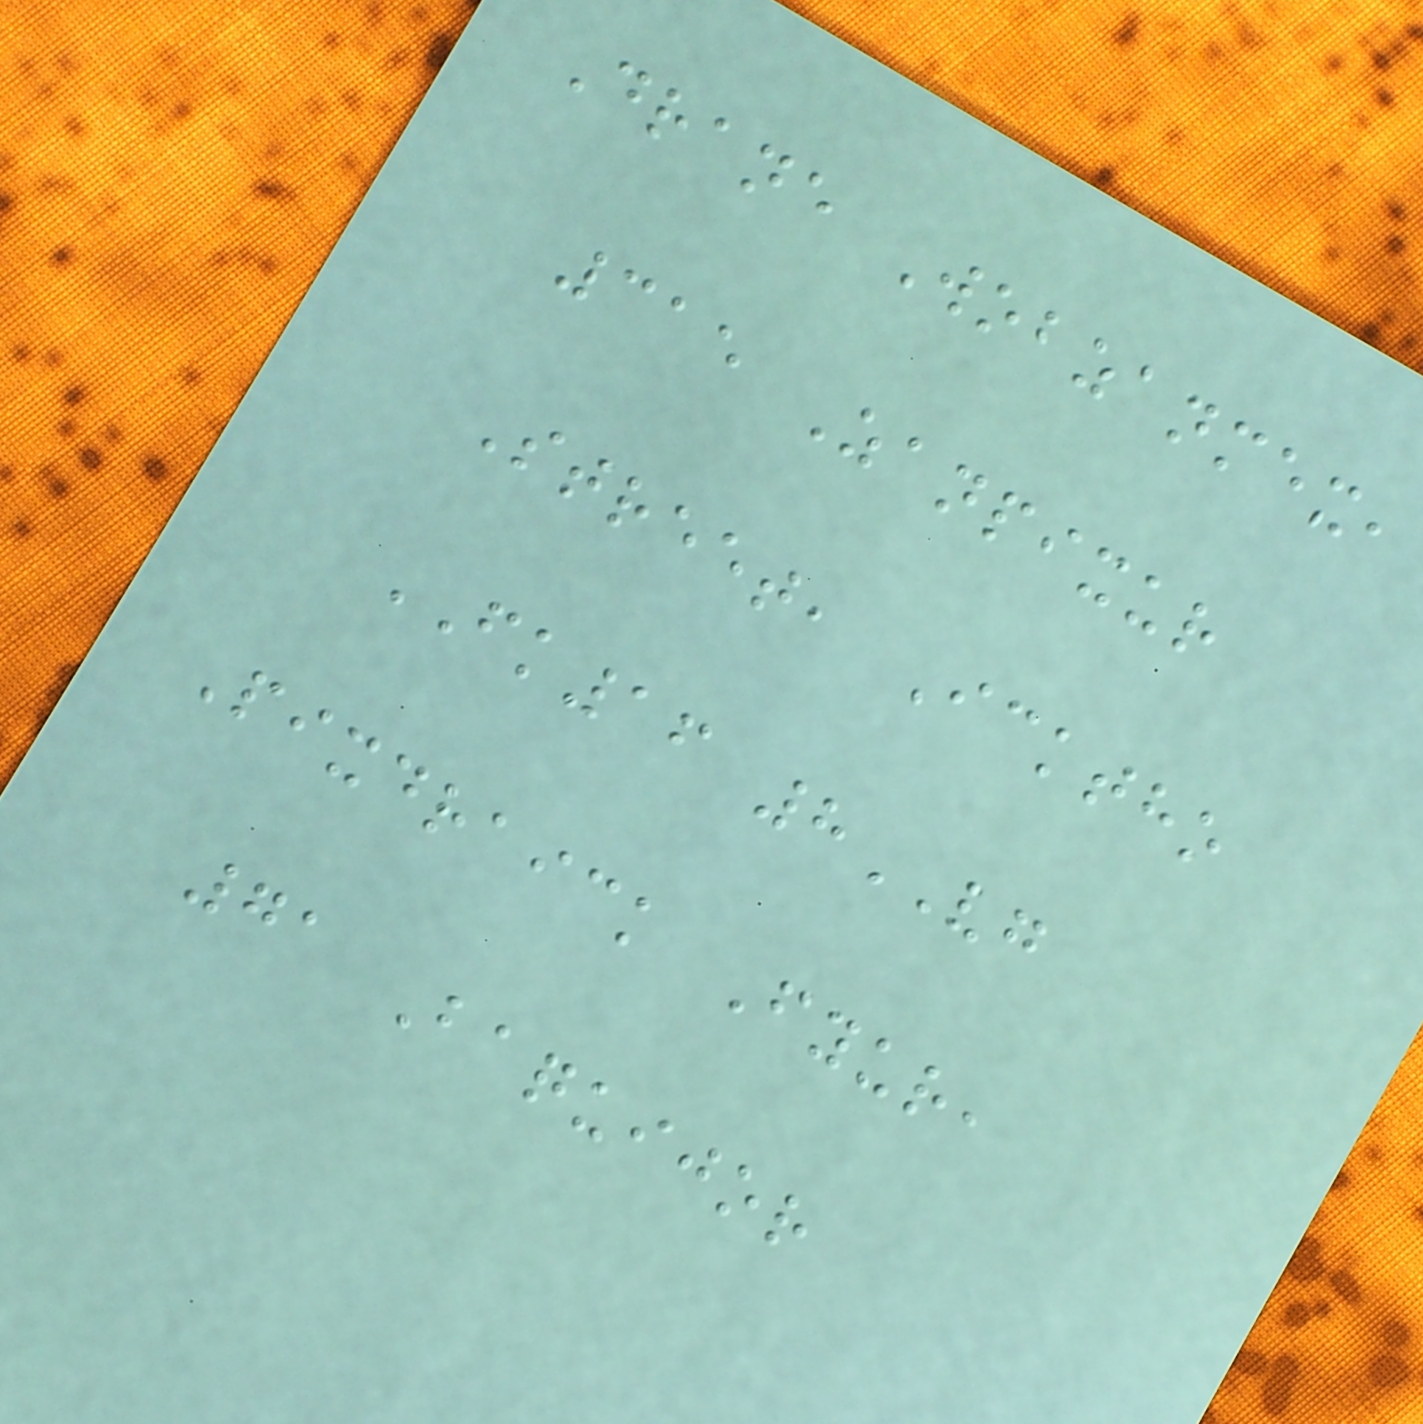Drane Wobzanmex,
315 Zanpixur
Street, Icktho
FK16 8VG
Pixdraick Fyur,
71 Baquijor
